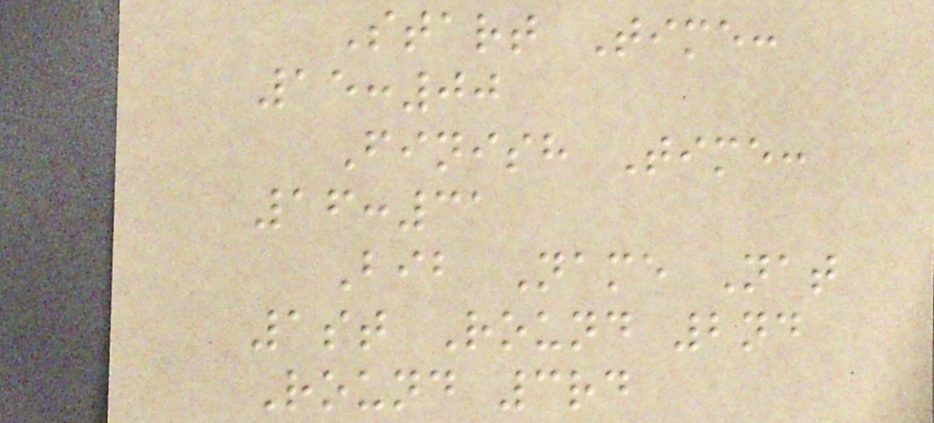Start Time:
15:00
Finish Time:
16:31
Bib Name Nat
1st Round 2nd
Round 3rd
